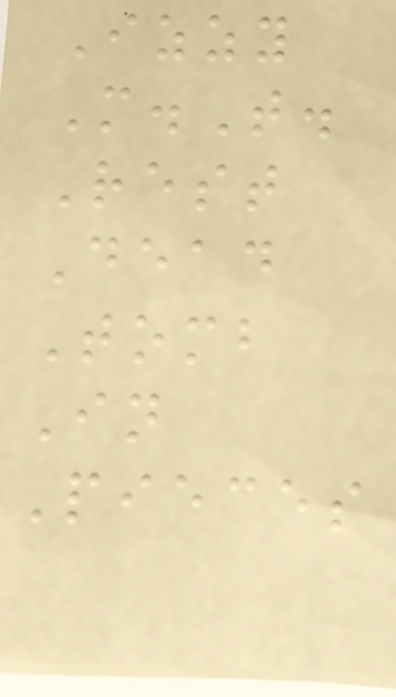Izzy
M.T.
Rest
Dead
Tomb
In
Pieces
